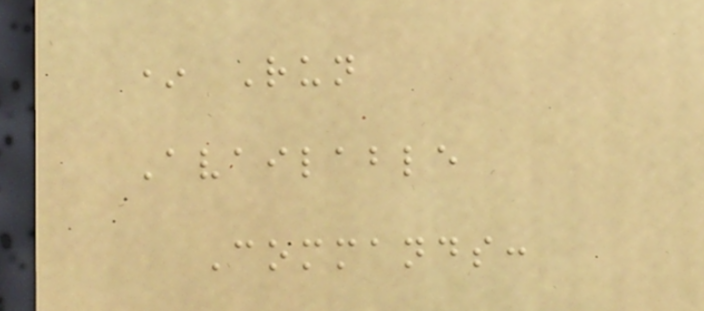* Run
Available
Commands:
